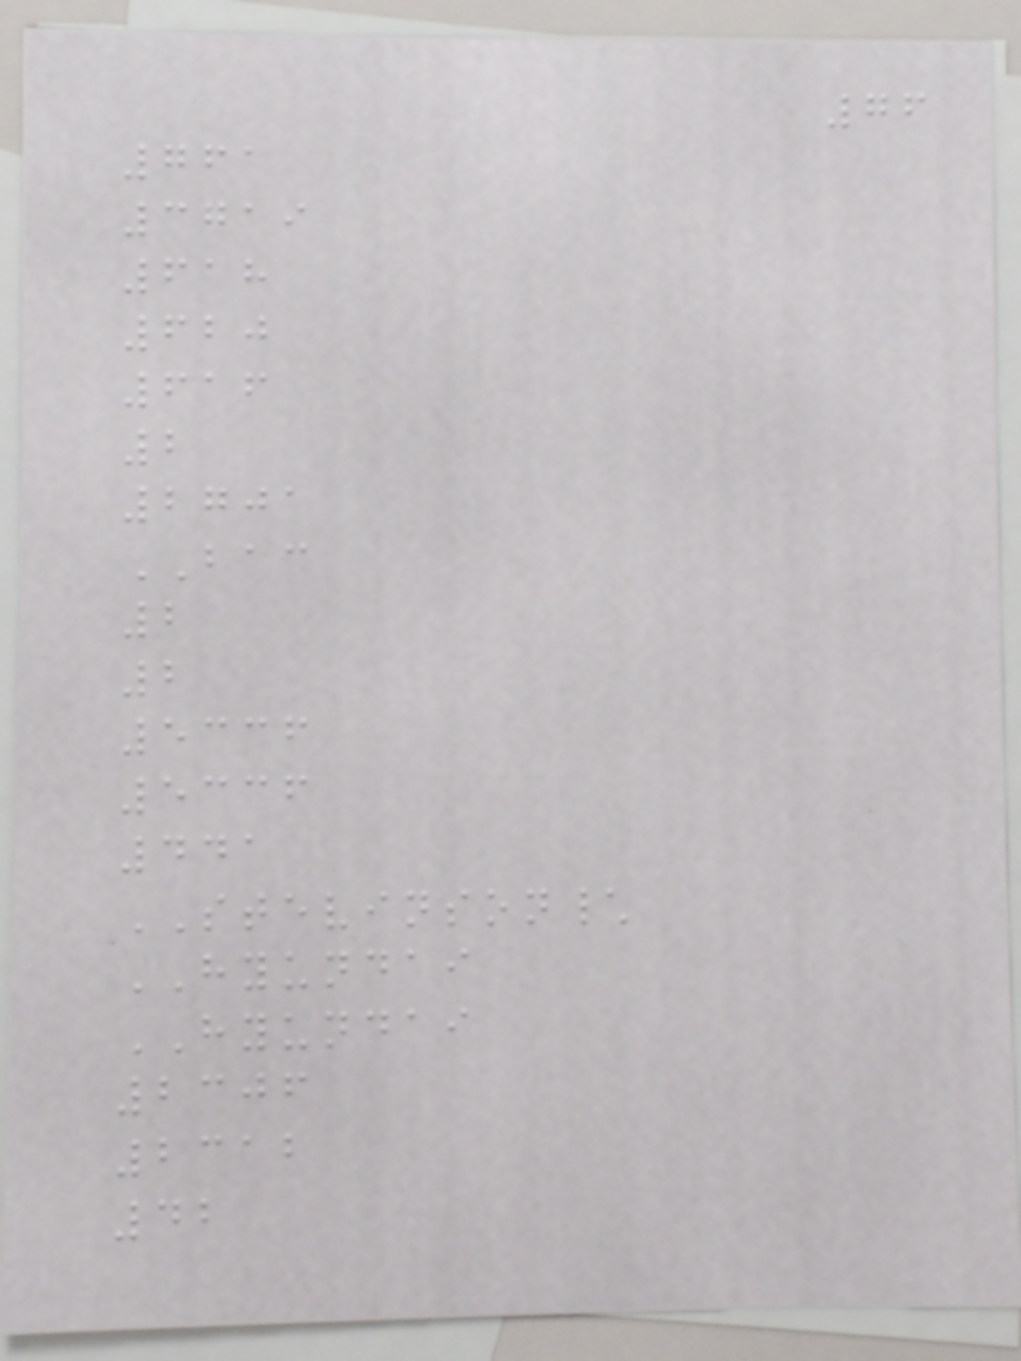76
761
3719
618
620
616
2
2701
BAC
2
2
5336
5336
441
STEVINSON\
HYUNDAI
HYUNDAI
2306
2312
42
